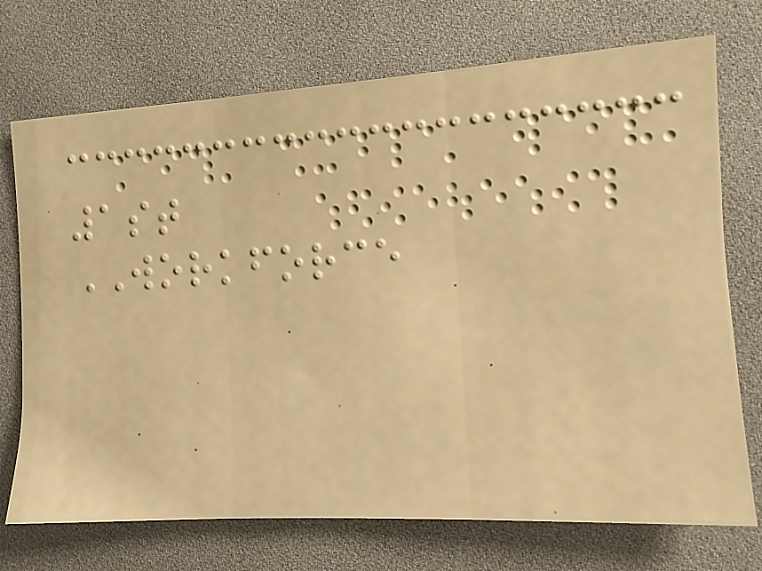1st
WORKFORCE
